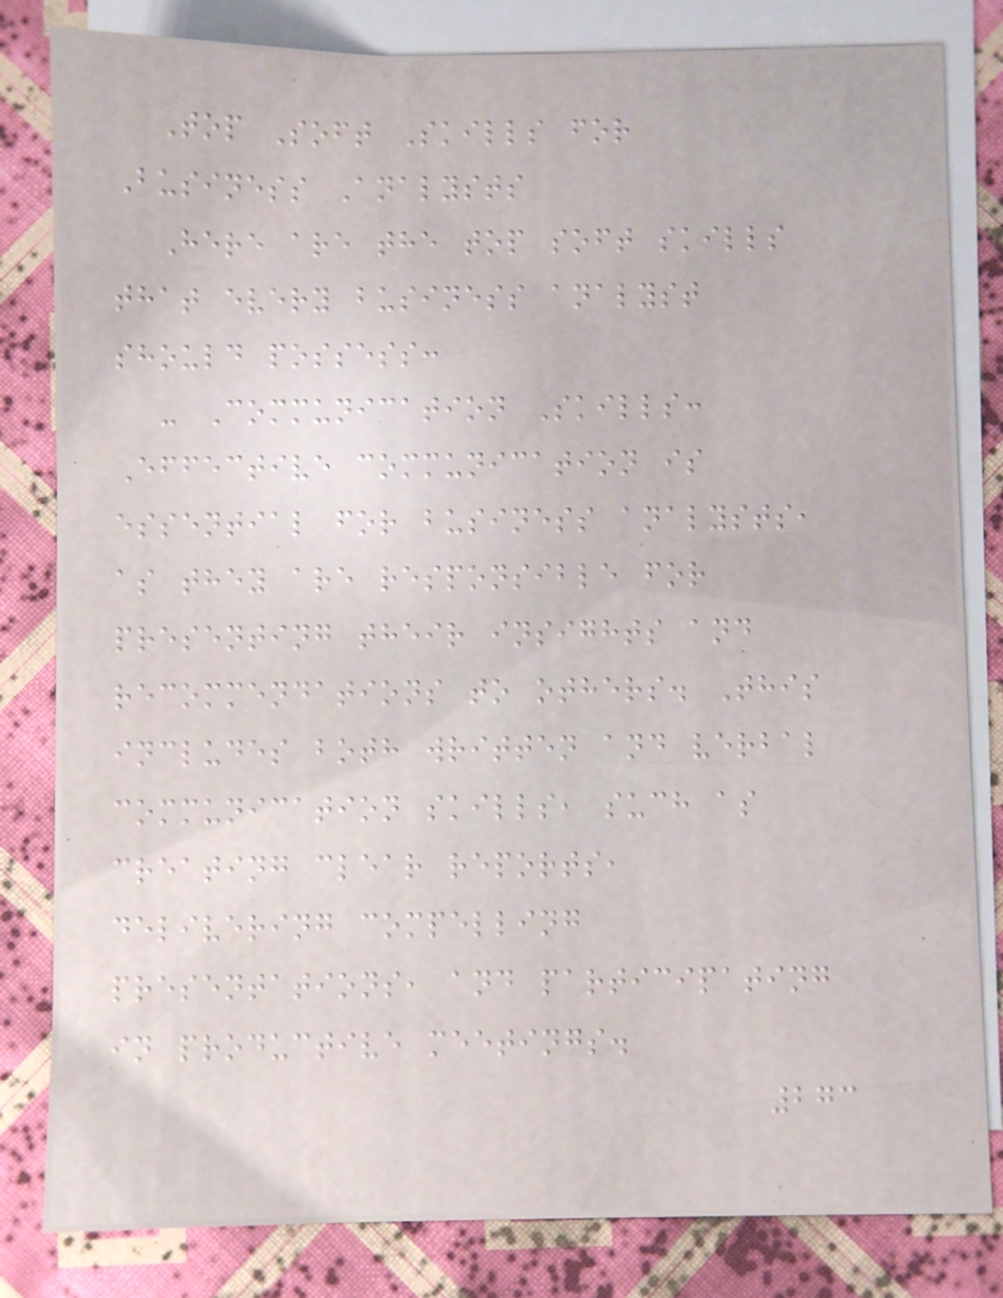Top Soft Skills for
Business Analysts
Here are the top soft skills
that every business analyst
should possess:
- Communication Skills:
Effective communication is
essential for business analysts,
as they are responsible for
presenting their insights and
recommendations to others. This
includes both written and verbal
communication skills, such as
creating clear reports,
delivering compelling
presentations, and participating
in productive meetings.
273
